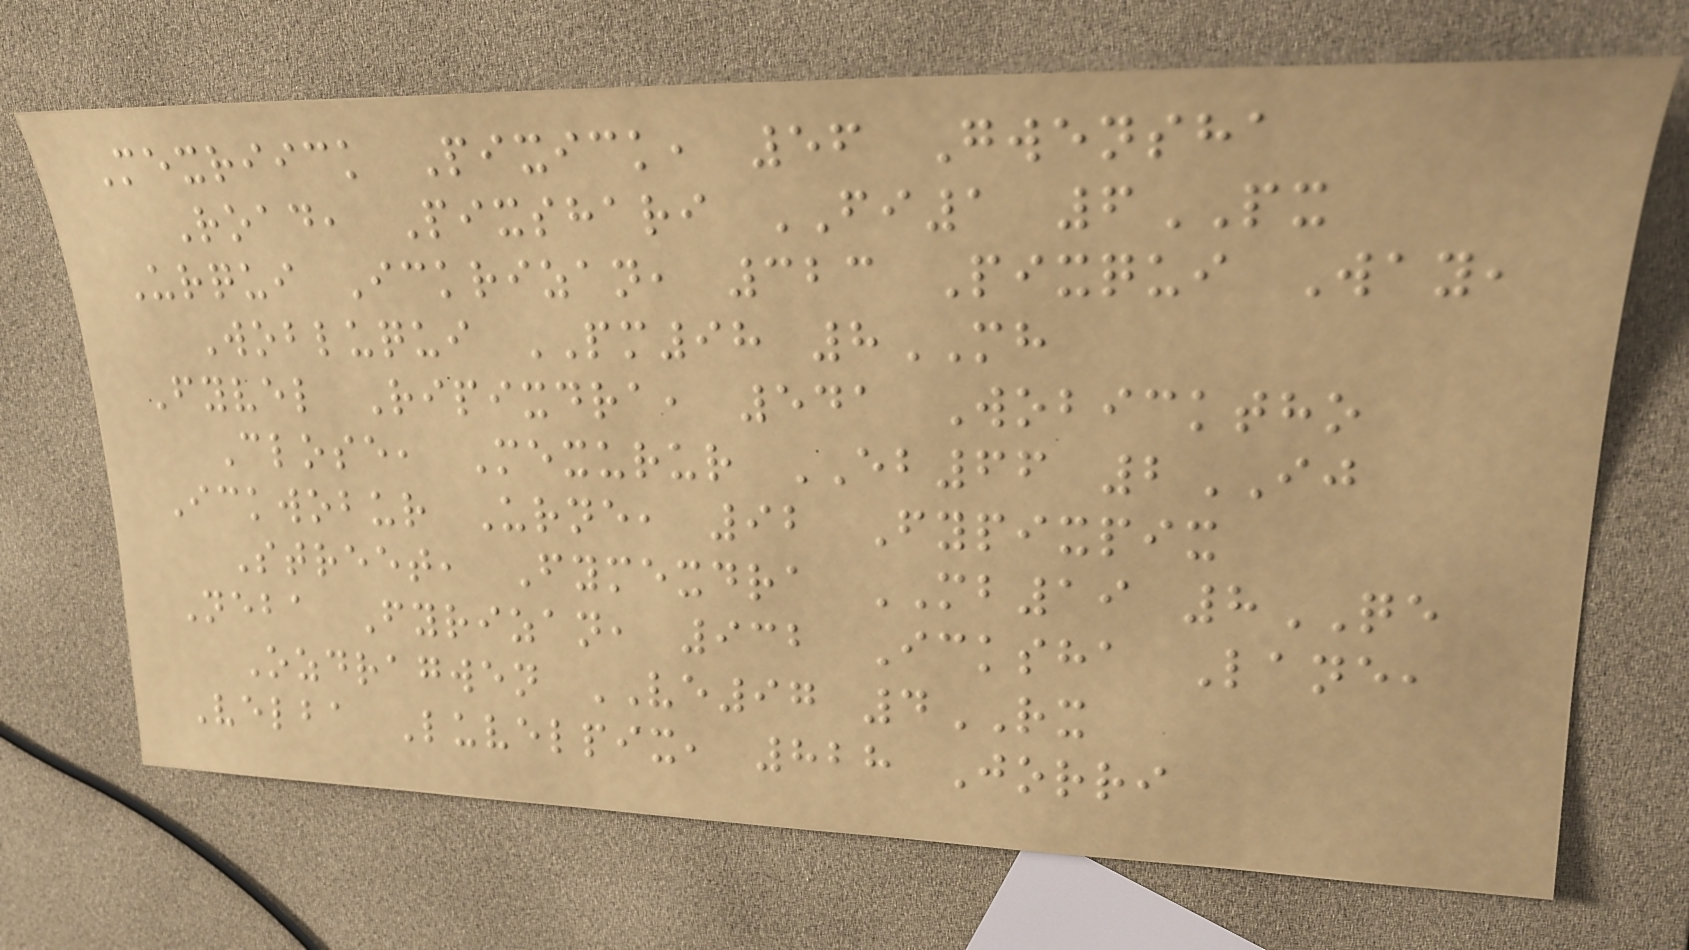Mexriick Pixick, 56 Gwensha
Road, Pixshari FI1 6PX
Urqui Ickrizan, 323 Pixqui Way,
Wobluqui PM98 8MH
Fyvel Ripixdra, 541 Wobicktho
Close, Mexurur EB66 2IJ
Ickwobur Urne, 92 Fypixpix
Street, Fymexdra MB19 8QE
Neba Fyrizan, 932 Icksha Lane,
Ozdragwen VE97 4RX
Velba Luvelpix, 828 Jorri
